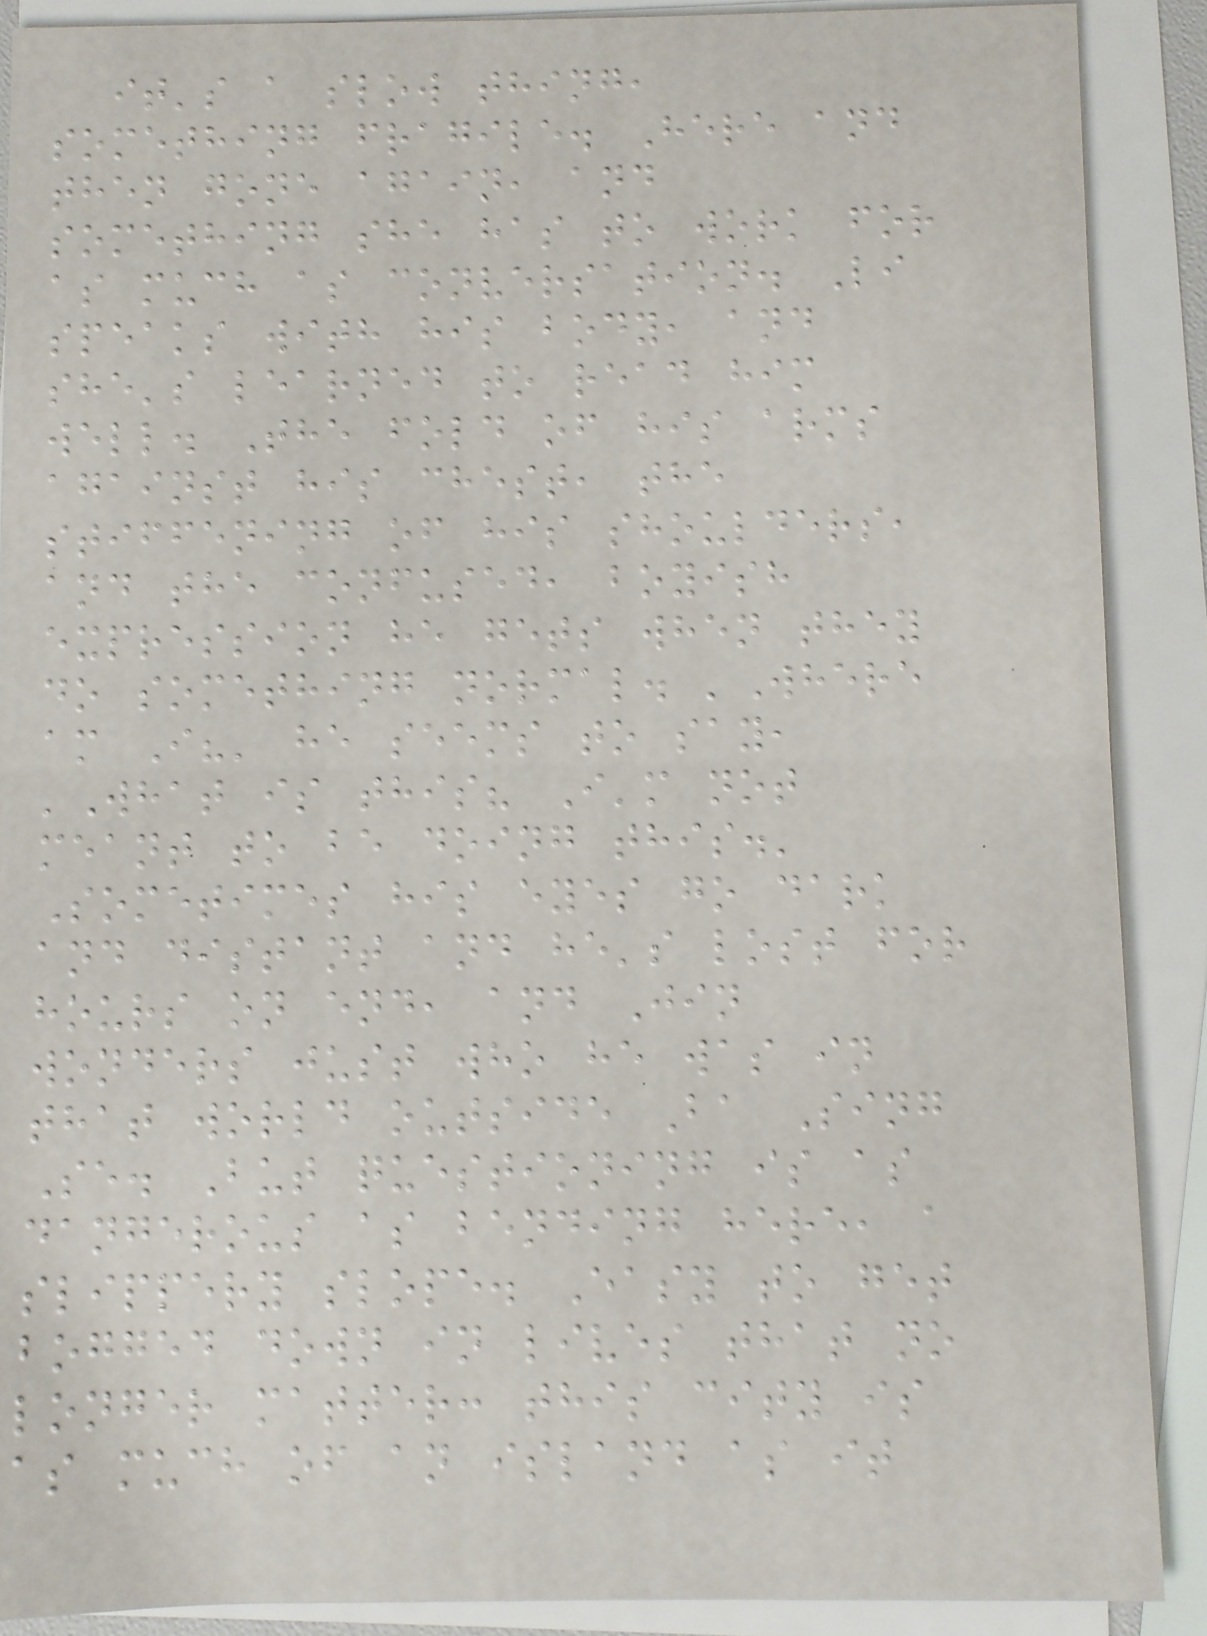it's a slow thing,
something fragile. Here and
then gone again, and
something she has to work for
as much as conversation. Li
speaks with his body, and
she's learned to read him
well. The fold of his arms
against his chest, the
stiffening of his shoulders,
and the confused, boyish
expression he gets when they
do something normal. 'Where
am I?' he seems to say,
'What is this? I'm not
meant to be doing this.'
Sometimes his eyes go dark
and distant and he's lost for
hours on end, and Jin
wonders just who he was in
that world outside Ba Sing
Se. But questioning is as
dangerous as bending here, a
slippery slope. Easy to get
bogged down in lives that no
longer matter: this city is
as much of an island as it
